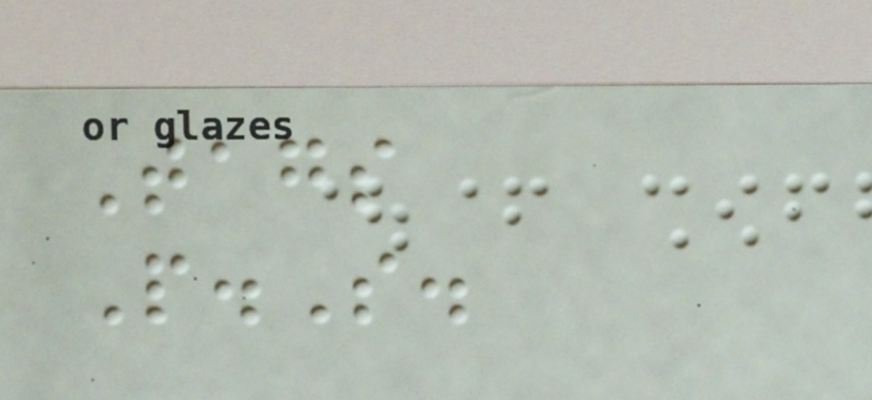Tags
P.S.
